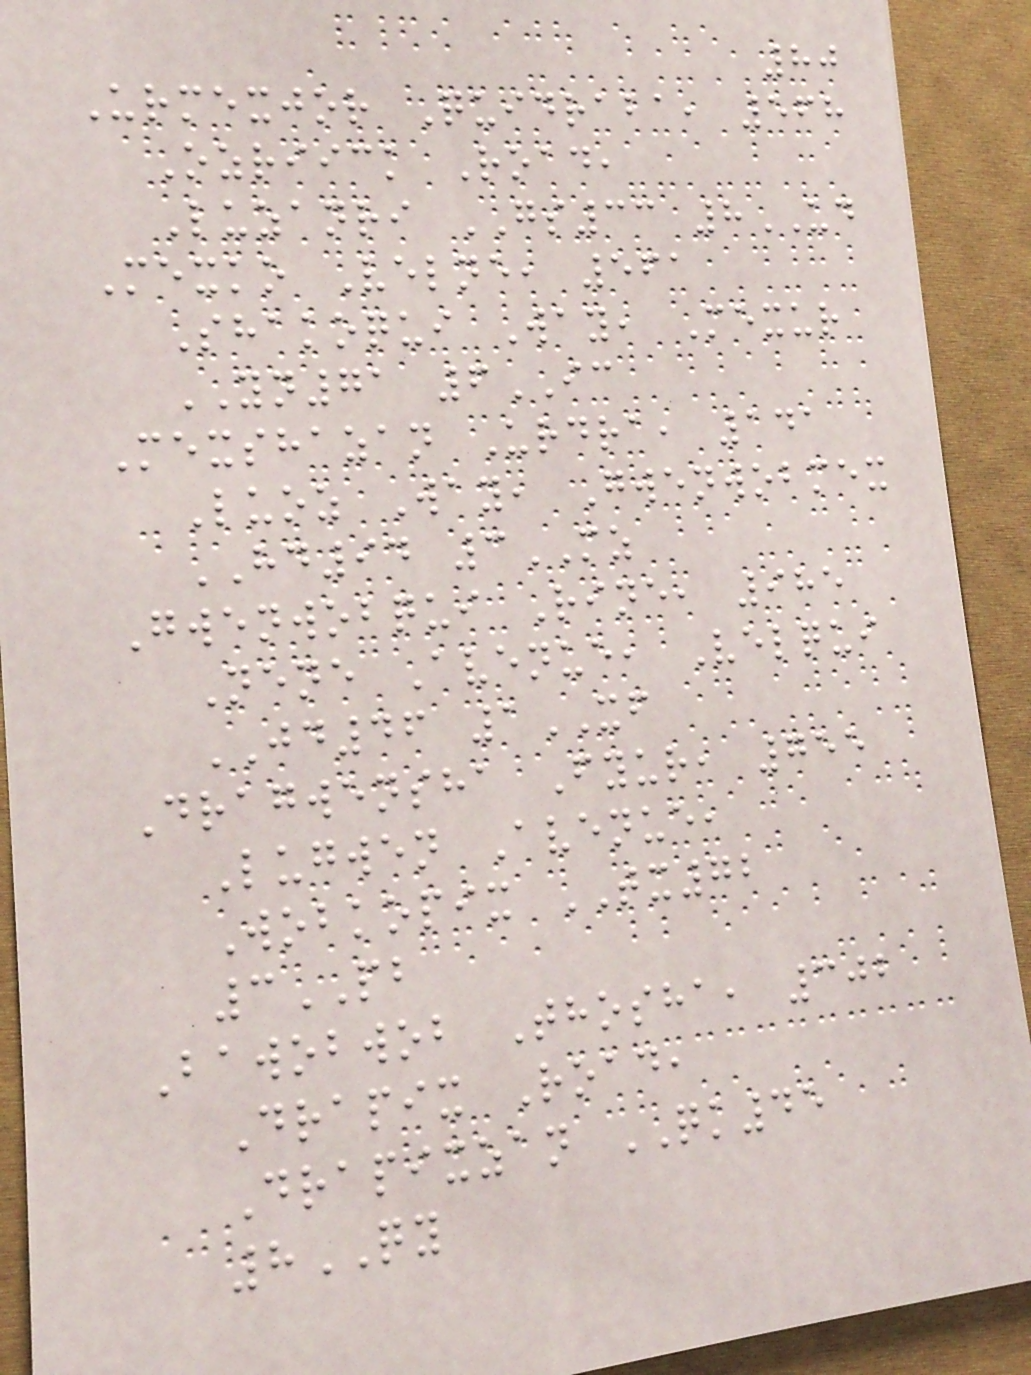80
Urmexjor Quidraba, 568
Ozriick Road,
Luzanri GS33 8UD
Mexko Velne, 561
Shakoqui Way, Mexur
YN71 6IC
Mexshazan Urdra, 141
Luoz Way, Gwenwobmex
HD94 3MZ
Gwenwobqui Rine, 985
Nene Avenue, Velqui
JD46 1XF
Dragwensha Fyur, 755
Lugwen Avenue,
Wobkopix TX72
3PB
Bawobwob Thosha, 302
Drapix Road,
Drapixzan QK45
8QY
